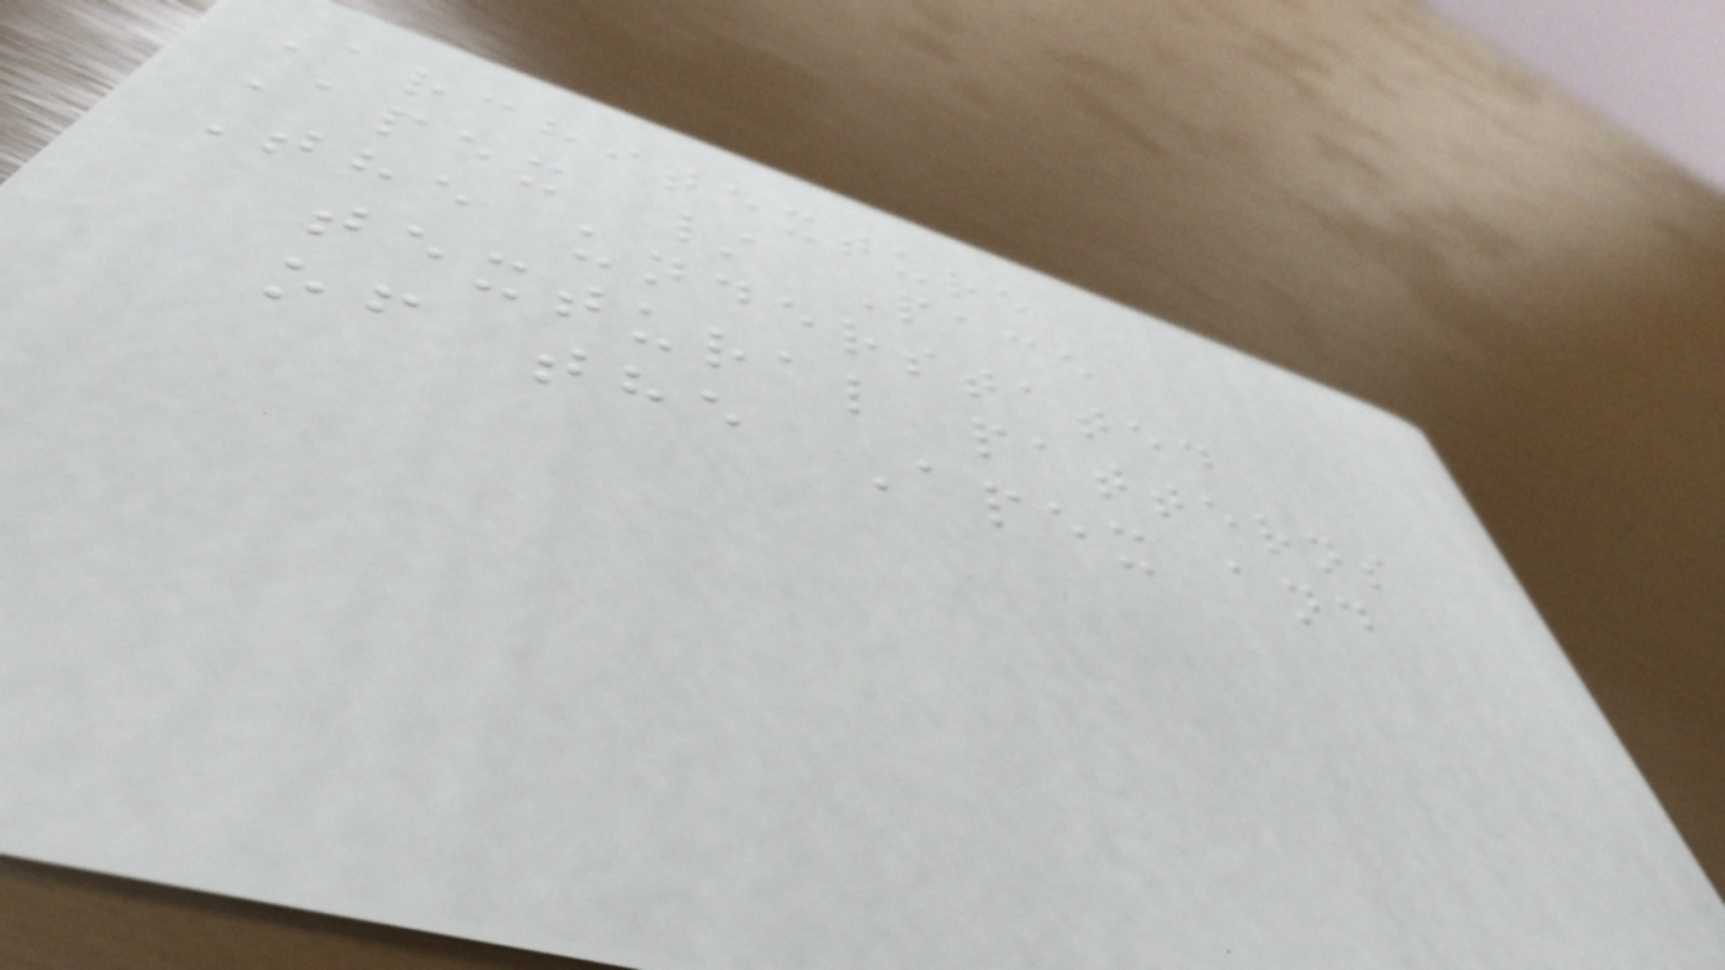Architexture
Apex / Pace
The understated
textural patterns
of the Apex and
